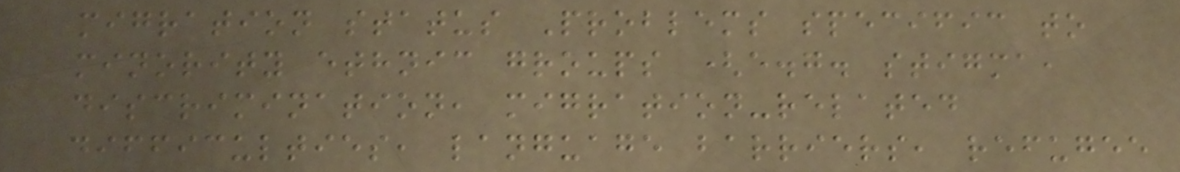migration status Problems specific to
minority ethnic groups (e.g. stigma,
discrimination, migration-related
difficulties, language barriers, refugee
